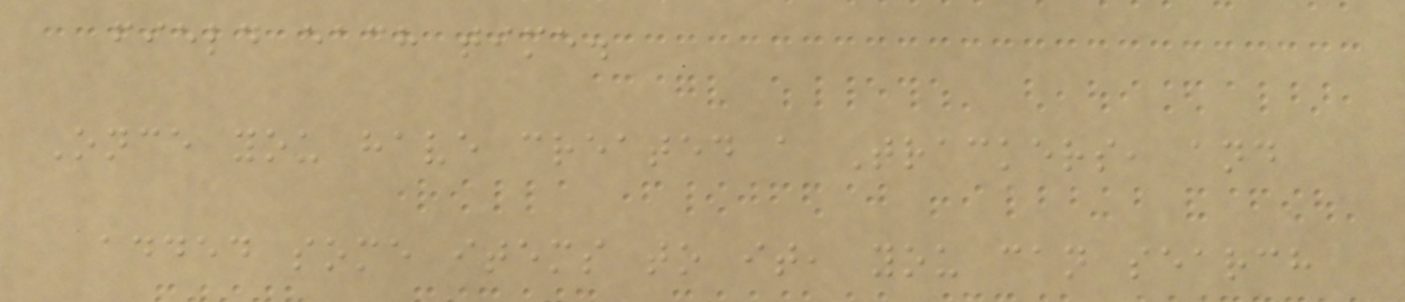field each time.
Once you have created a Trackers, and
added some items to it, you can search
